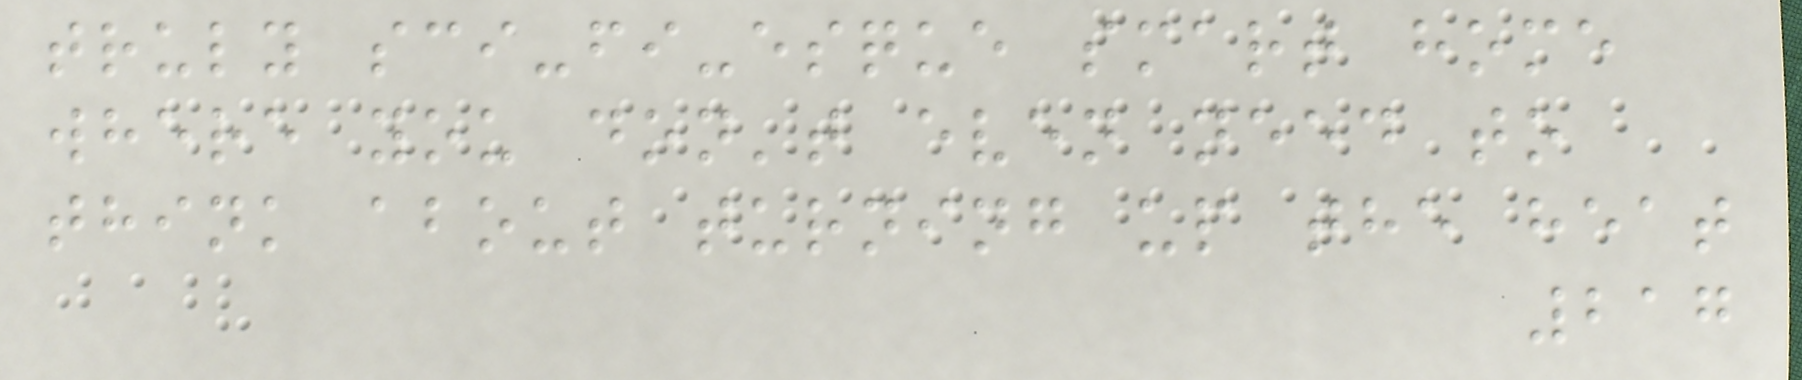truly sci-fi-esque smart home
where you don't even need to
think about turning up the heat
217
